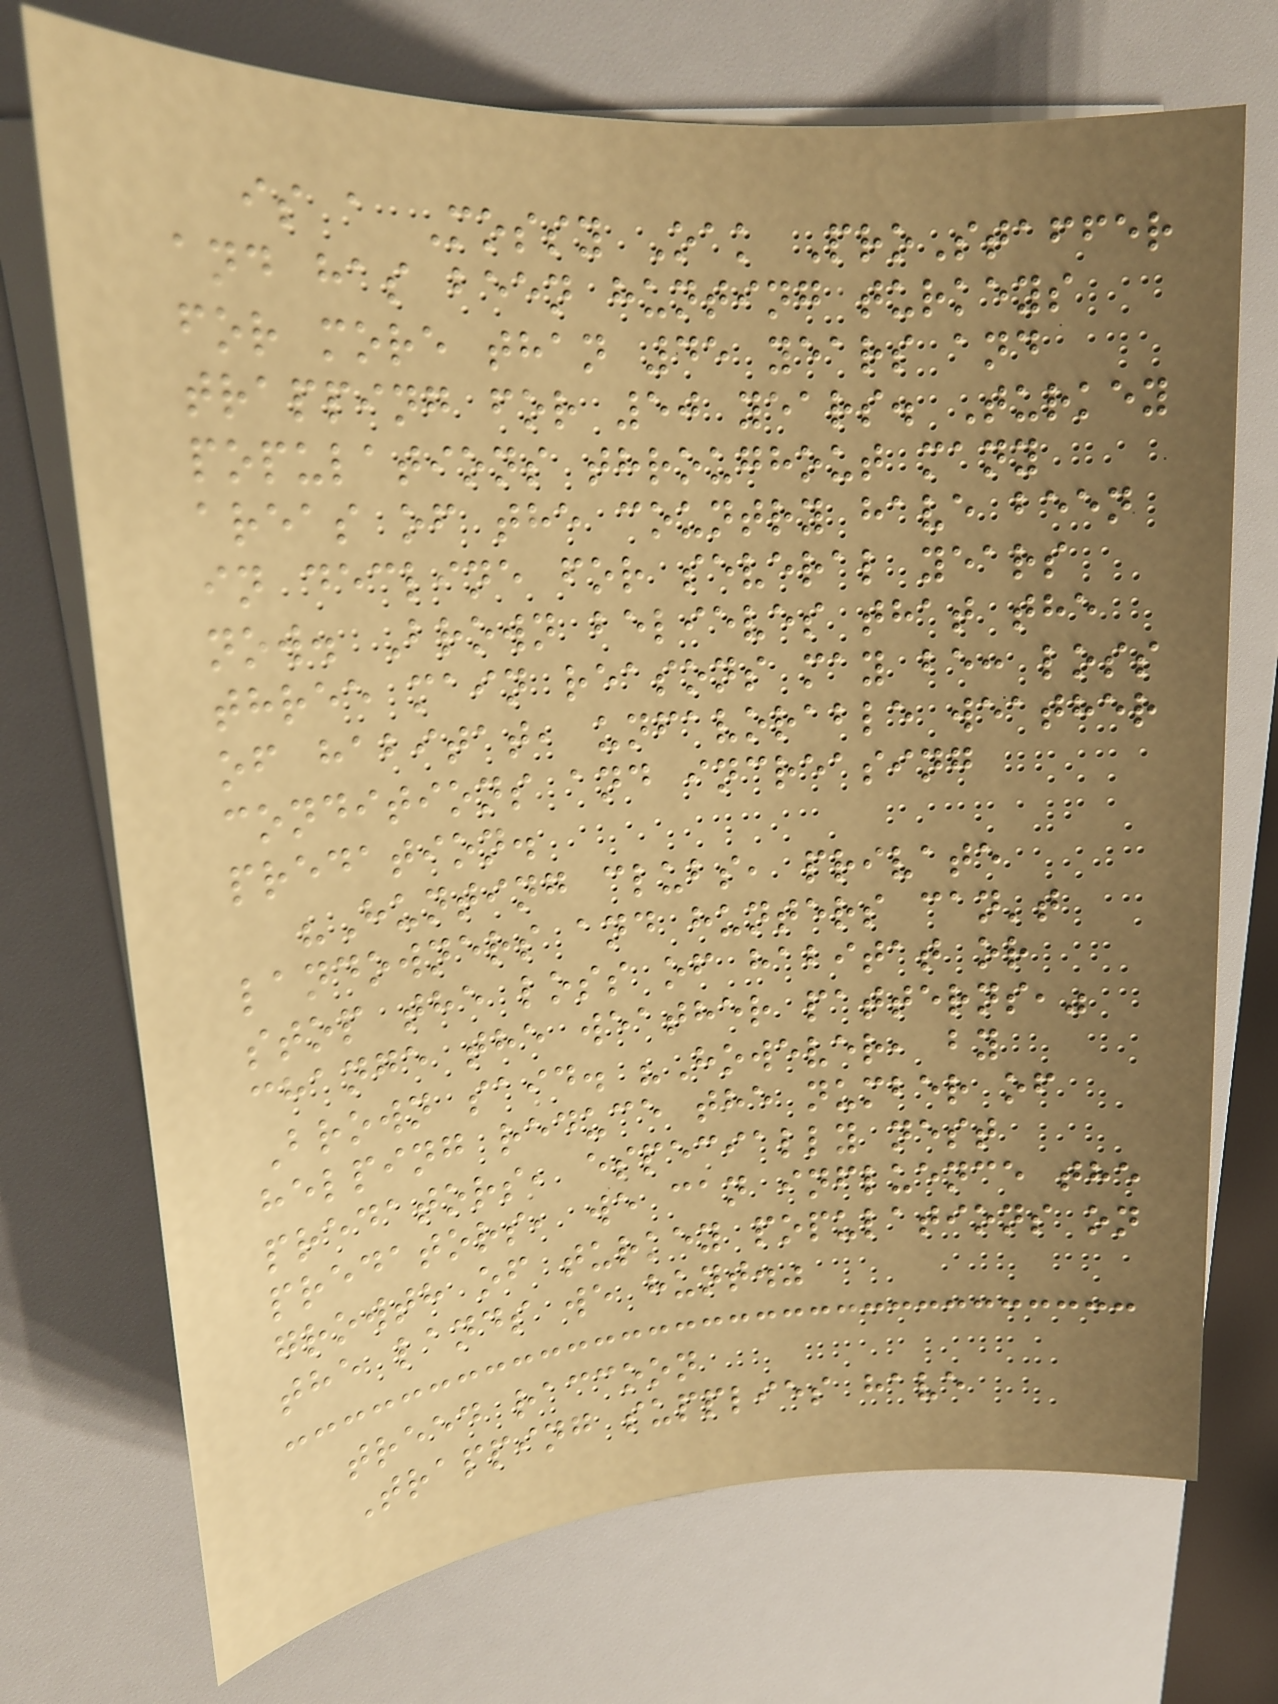is a Mossy Oak ProStaffer
and has been hunting turkeys
for more than 45 years and
trapping for 50 years. Turkey
populations throughout many
areas of the country have been
in decline for several years
now. Brown believes that the
three main reasons may be: loss
of habitat, unfavorable weather
conditions and increasing
predation.
"Hunting clubs, private
landowners and hunters can't
stop the loss of habitat or
change the weather patterns,"
Brown said. "However, by
helping reduce the number of
predators, especially nest
predators, we can influence the
growth of turkey populations on
the lands we hunt."
treed raccoon
Trapping supplies have
